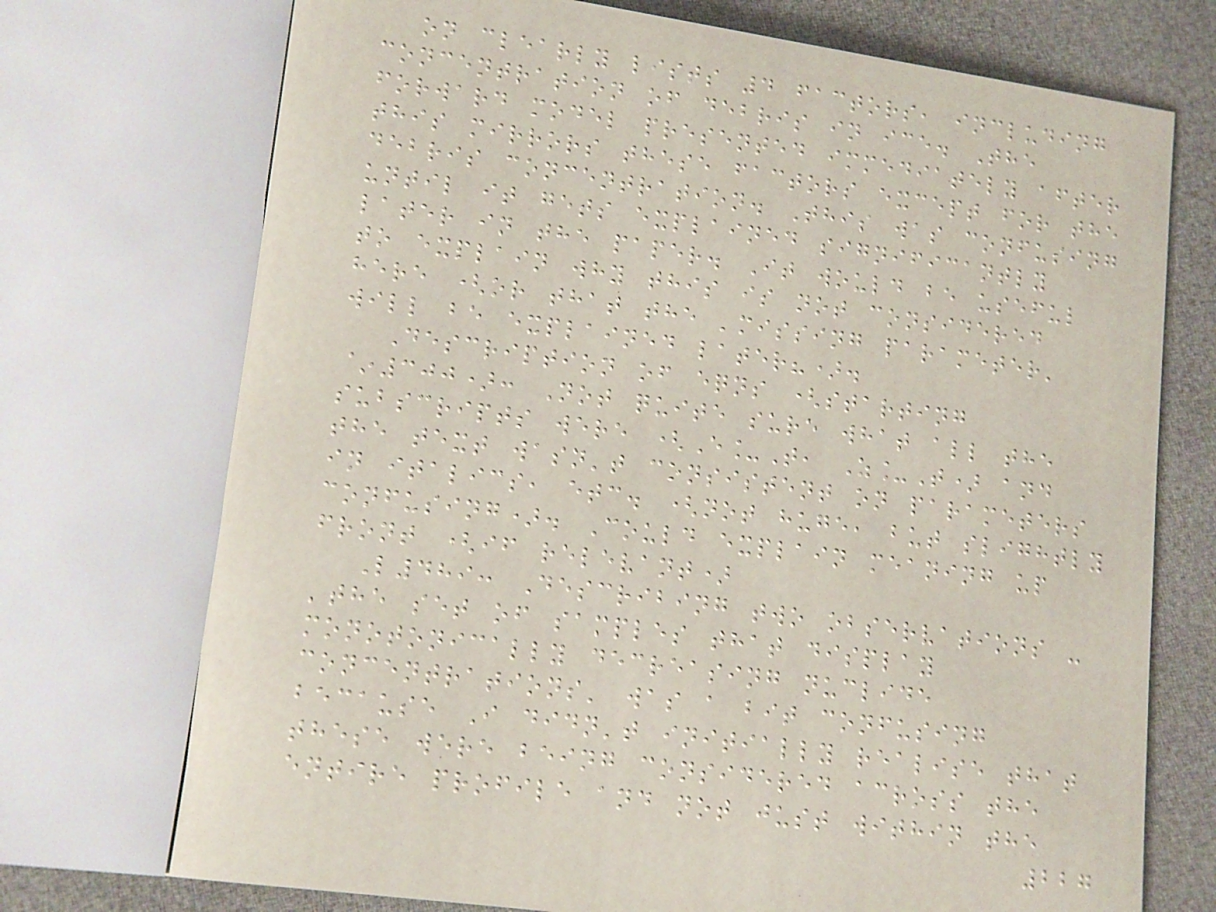on clearly lists 4 factors, including
concentration of debris in ice. The
forward model presented immediately after
this mirrors these factors except for the
debris concentration. This was confusing
until it gets explained significantly
later in the paper. It would be useful
to explain why this is not considered
here (or that the 'missing parameter'
will be explained later?).
Description of eqns (starting
~300): Not quite sure what all the
subscripts were (E_T, Z_T) and
the text wasn't consistent on parameters
in italics, etc. (not huge, but slightly
confusing). Could explain meaning up
front (if relevant)
L489: Describing two observations -
'the set of samples that display
monotonically decreasing nuclide
concentrations' was a bit confusing
because I didn't initially realise that
these were being considered across the
entire profile and not just within the
227
